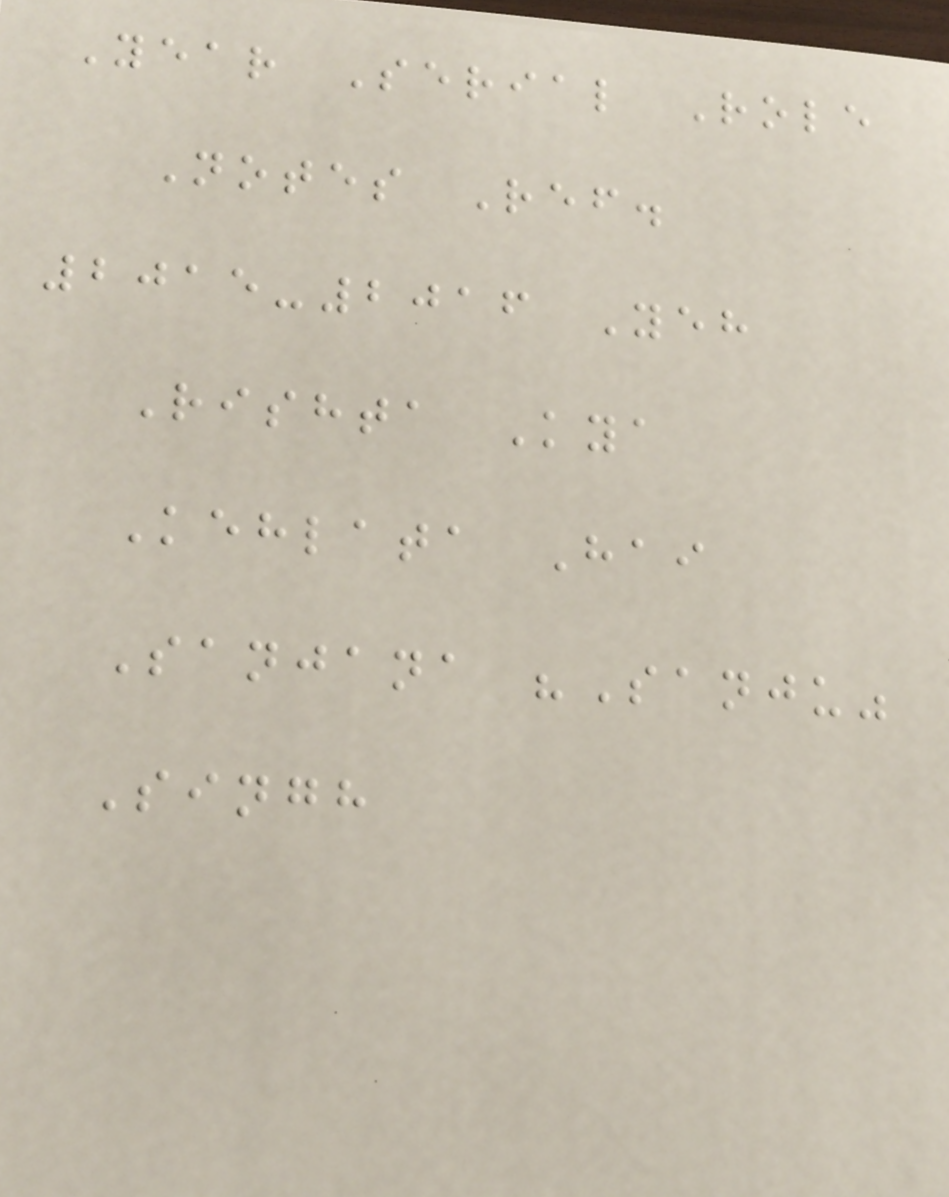Year Serial Role
Notes Ref.
2015-2016 Yeh
Rishta Kya
Kehlata Hai
Sanjana "Sanju"
Singh
